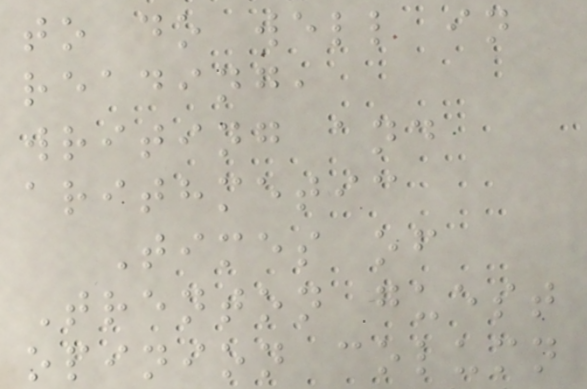to do well in
reading,
writing and
arithmetic
Times of
Trenton guest
opinion column
